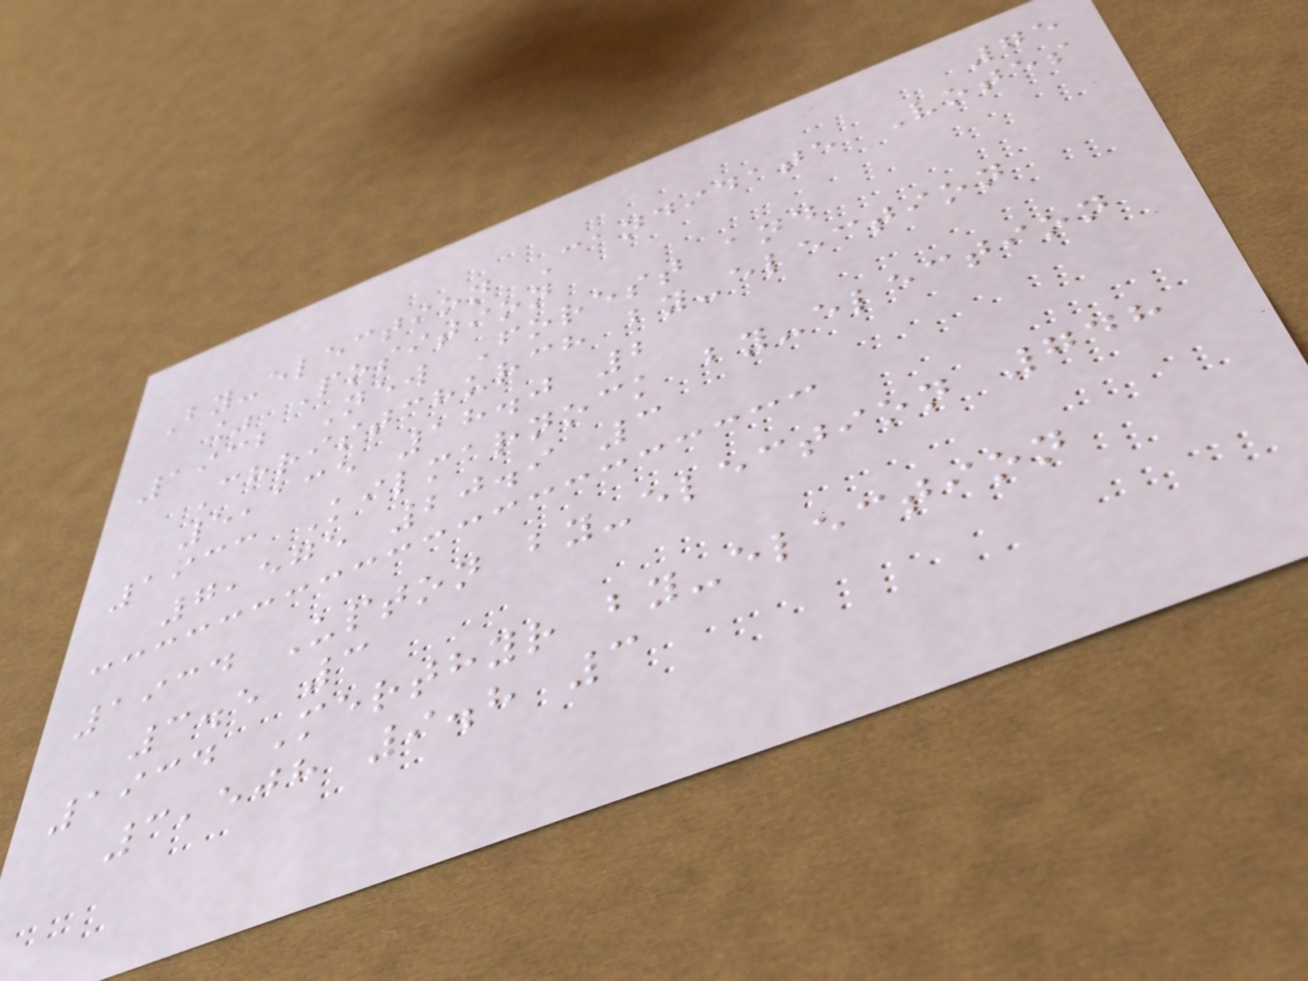75
By-election Candidate Votes
% Position
1932 New Forest and
Christchurch by-election
5,135 18.0 2
1933 Kilmarnock by-election
7,575 20.9 3
1934 Upton by-election 748
3.5 3
1934 Merthyr by-election
3,508 9.8 3
